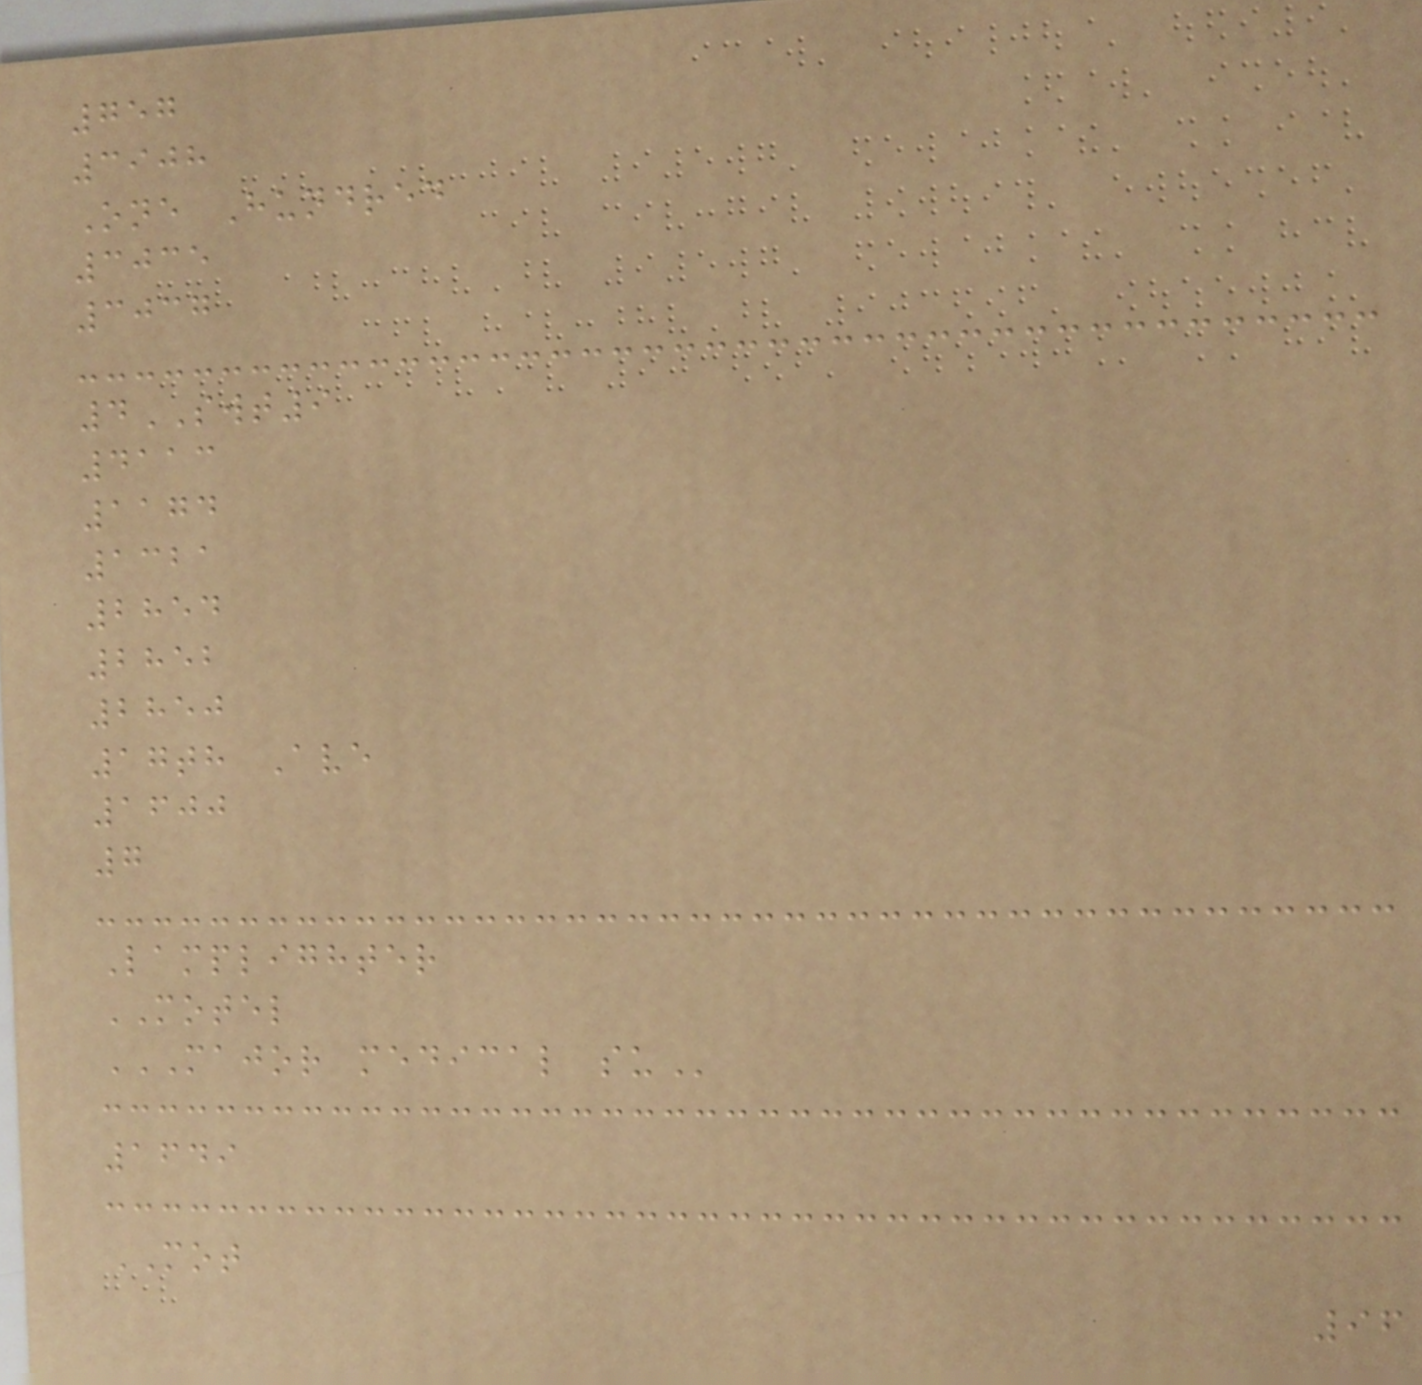757
3908
One Hundred
3035
3037
4SWT9
4113
1174
1321
2854
2852
2850
17th Ave
1600
7
Lamplighter
MOTEL
MAJOR MEDICAL SU
1649
MOT
96
